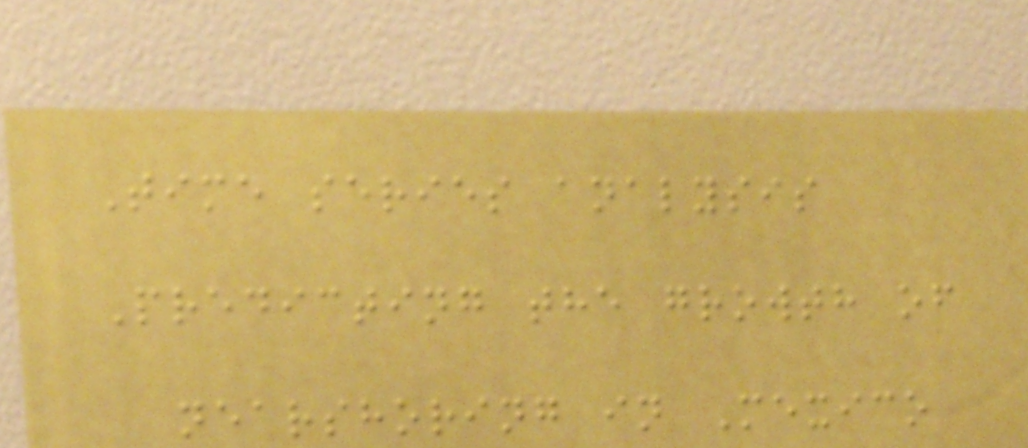Time series analysis
Predicting the growth of
nearshoring in Mexico
